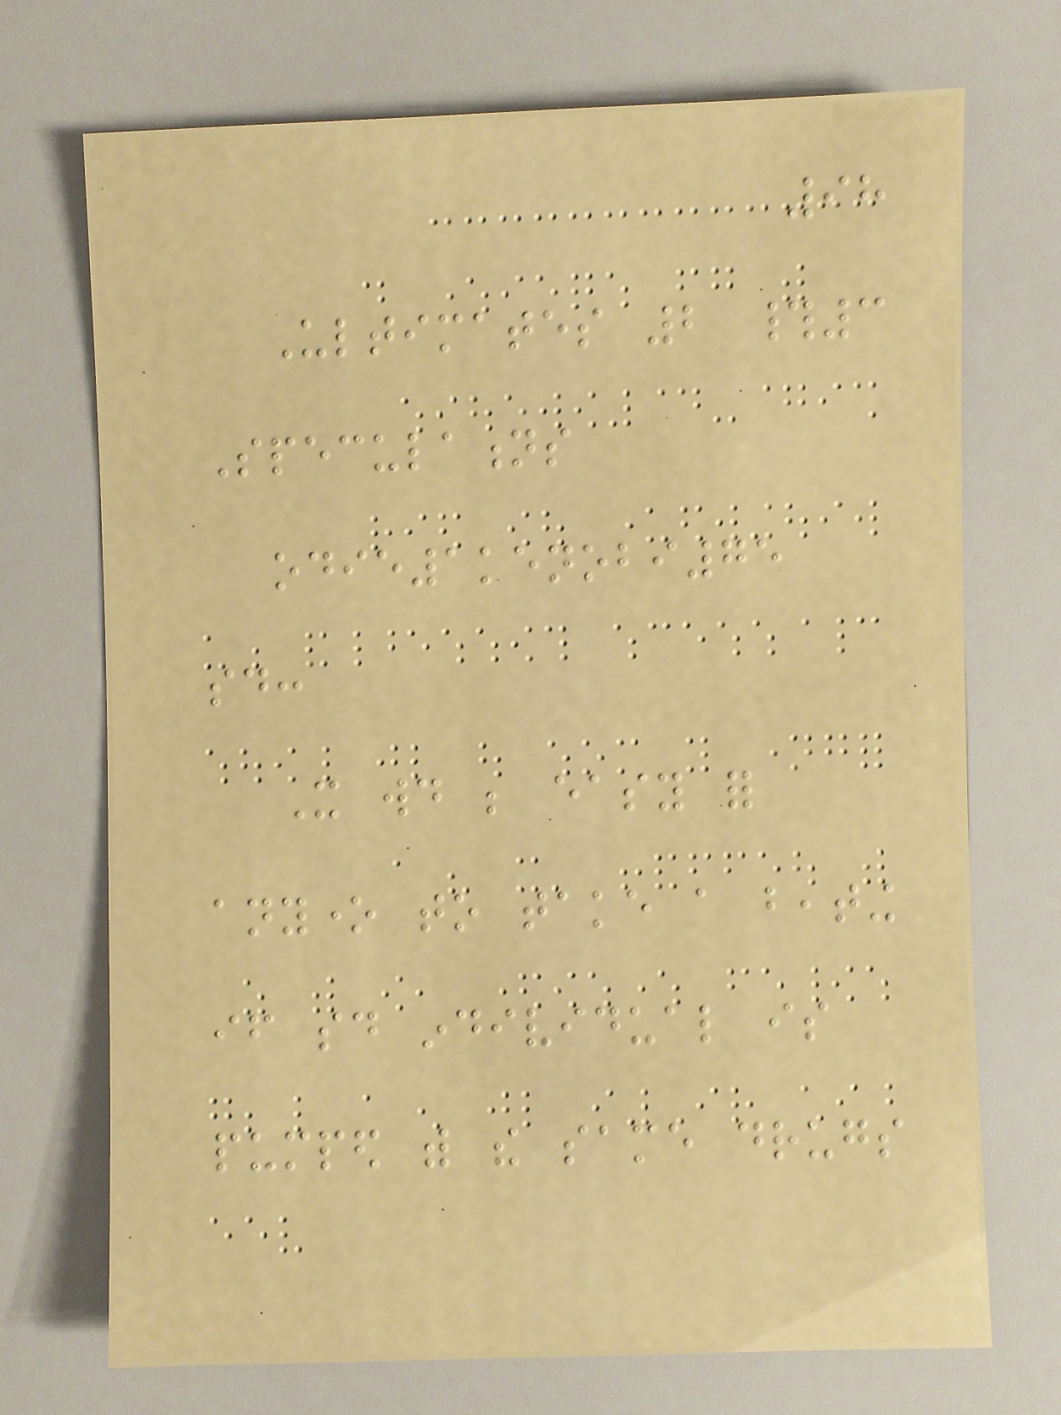98
Ultimates 2 #3
Speculations
odie1kenobi75
said:
It would be easy for
anyone to take a beating
if said individual is
pumped with the same drugs
